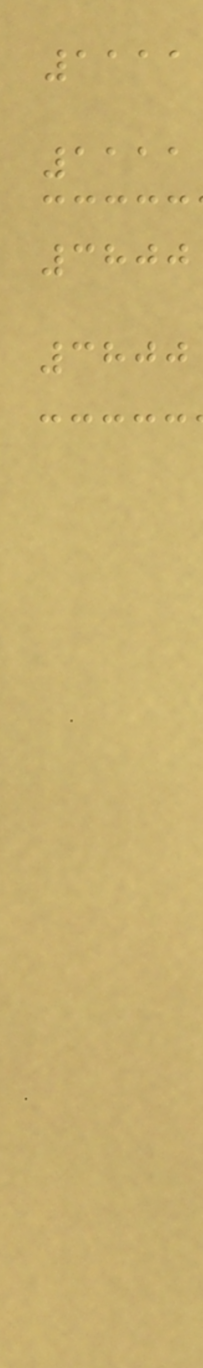1111
1111
3800
3800
